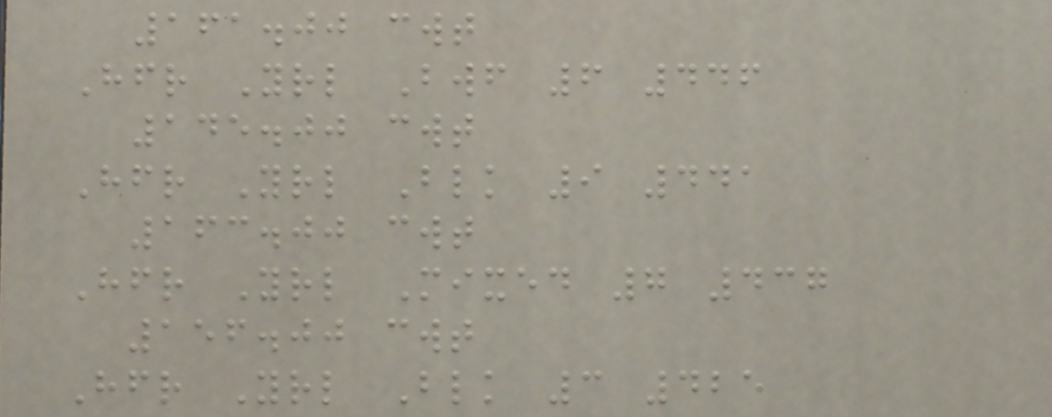161.00 cwt
Hfr Yrl Bwf 6 446
145.00 cwt
Hfr Yrl Blk 9 441
163.00 cwt
Hfr Yrl Mixed 7 437
156.00 cwt
Hfr Yrl Blk 3 425
